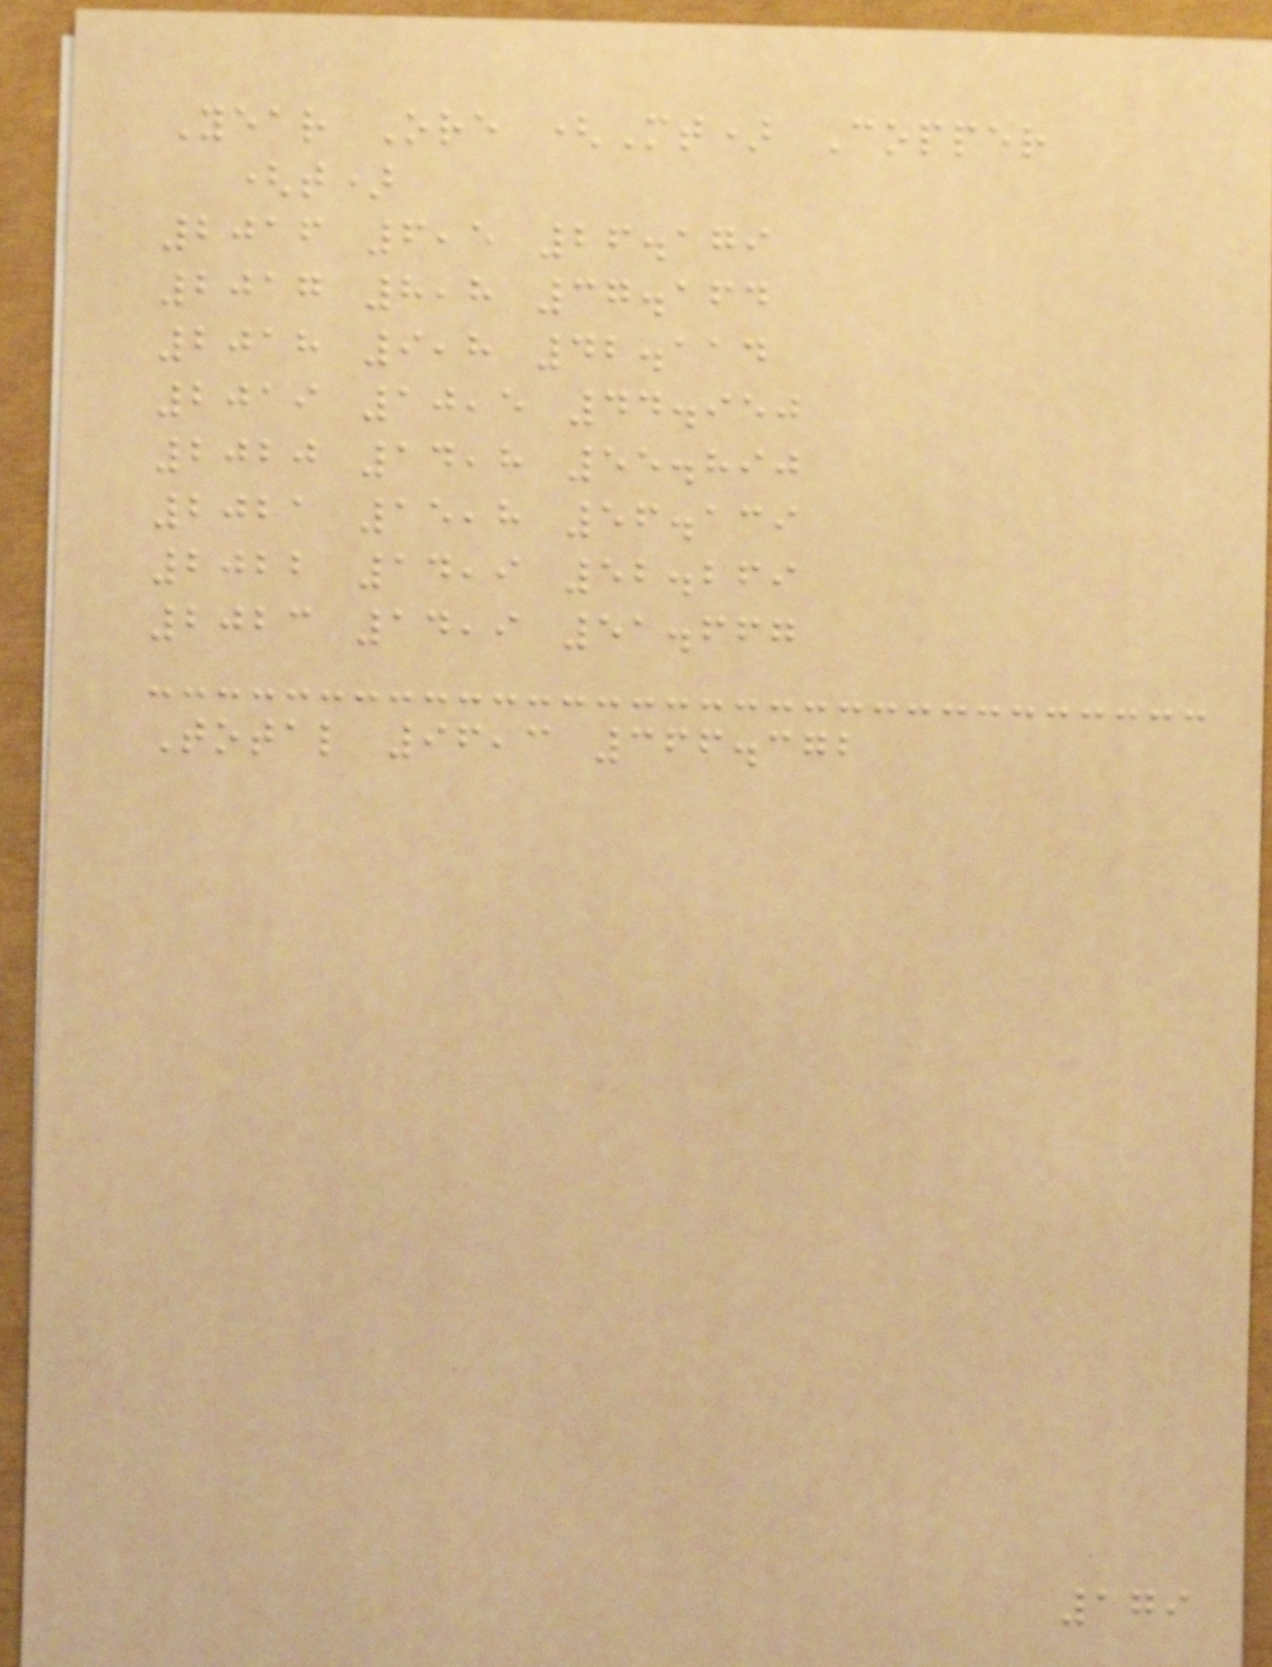Year Ore (Mt) Copper
(t)
2016 6,5 26.179
2017 8,8 37.164
2018 9,8 42.114
2019 10,5 44.950
2020 14,8 55.890
2021 15,8 56.139
2022 14,9 52.269
2023 14,9 51.667
Total 96,3 366.372
179
